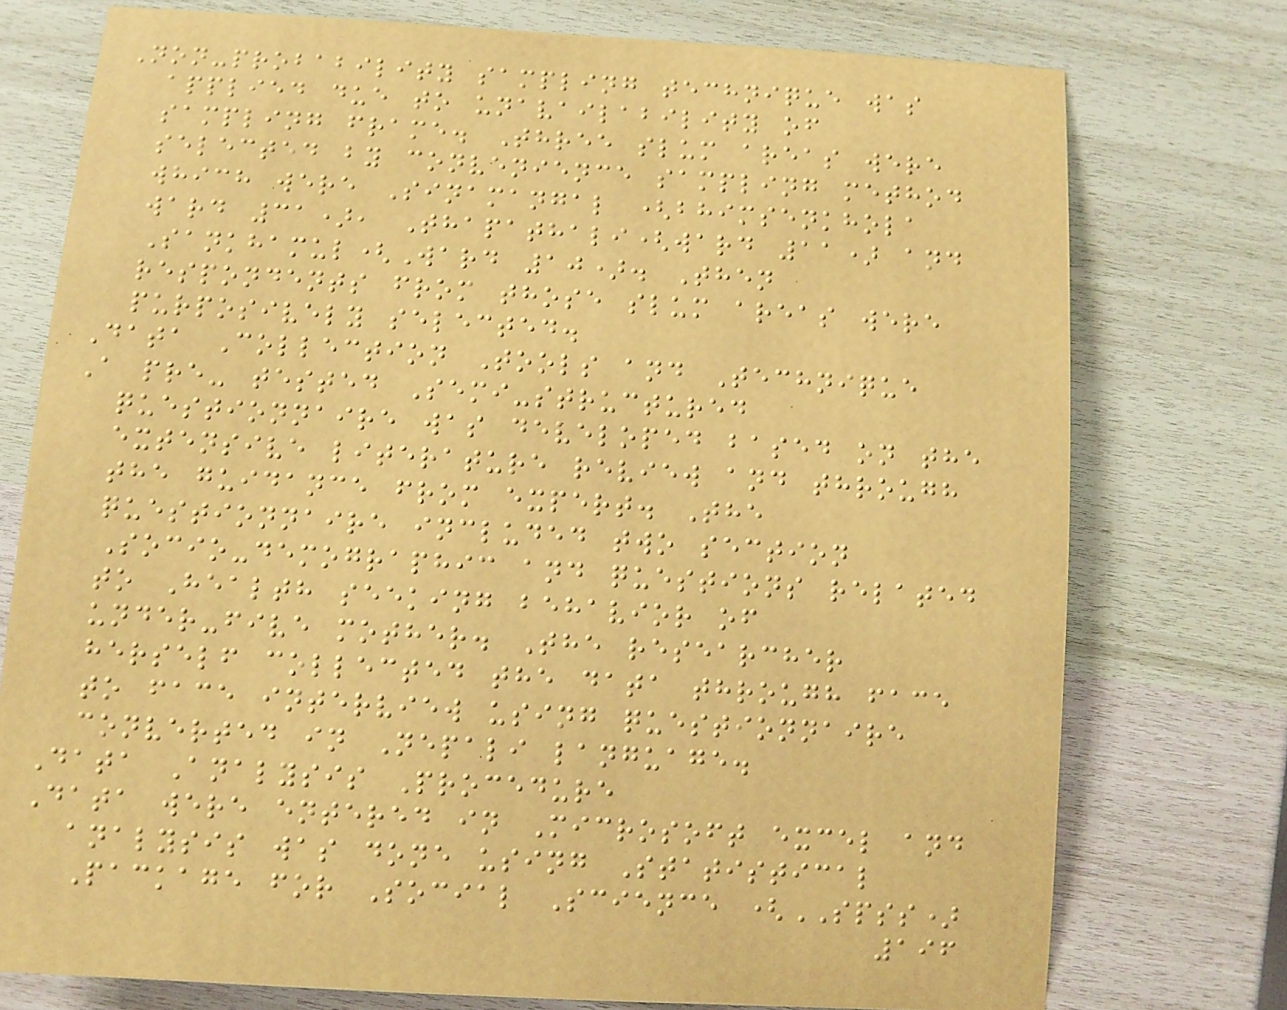Non-probability sampling technique was
applied due to unavailability of
sampling frame. Three slum areas were
selected by convenience sampling method
which were Sinamangal (bhimsenkhola
ward 31), Thapathali(ward 11) and
Sankhamul(Ward 10). Then
respondents from those slum areas were
purposively selected.
Data Collection Tools and Technique
A pre- tested Semi-structured
questionnaire was developed based on the
extensive literature review and through
the guidance from expert. The
questionnaire included two section
Socio-demographic and questions related
to Health seeking behavior of
under-five mother. The researcher
herself collected the data through face
to face interview using questionnaire
converted in Nepali language.
Data Analysis Procedure
Data were entered in Microsoft excel and
analysis was done using Statistical
Package for Social Science (SPSS)
196
